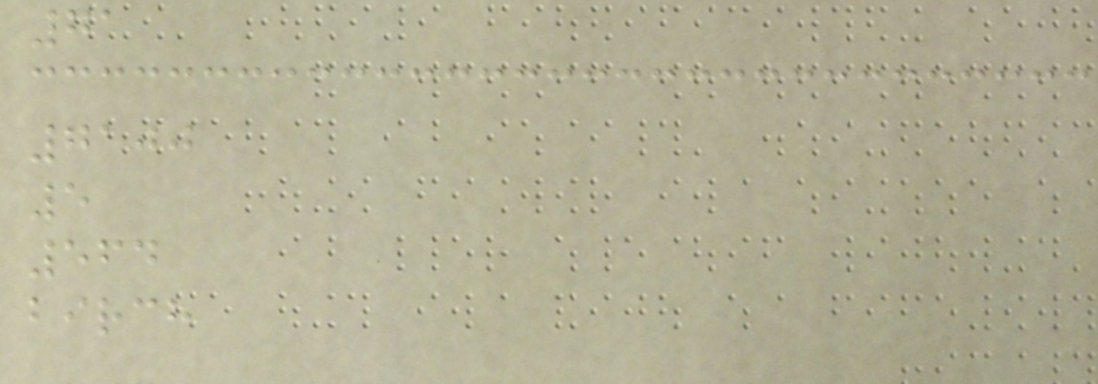71
7100
5
564
birch
